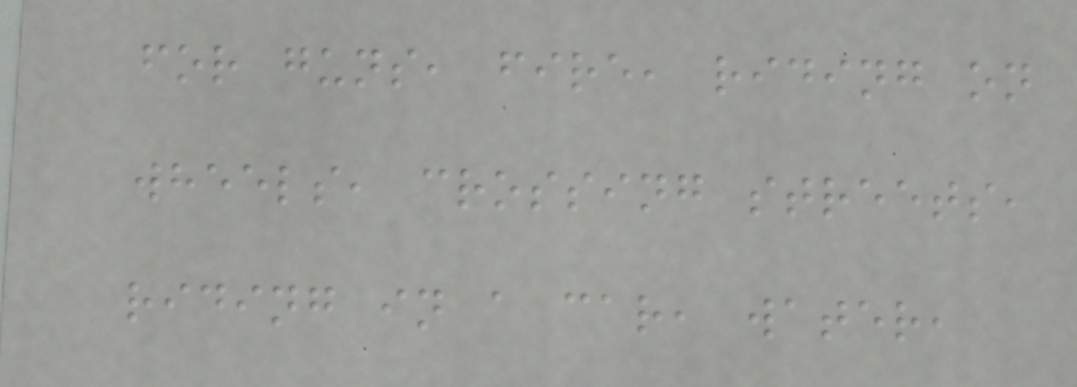for guns, fire, riding on
wheels, crossing streets,
riding in a car, water,
